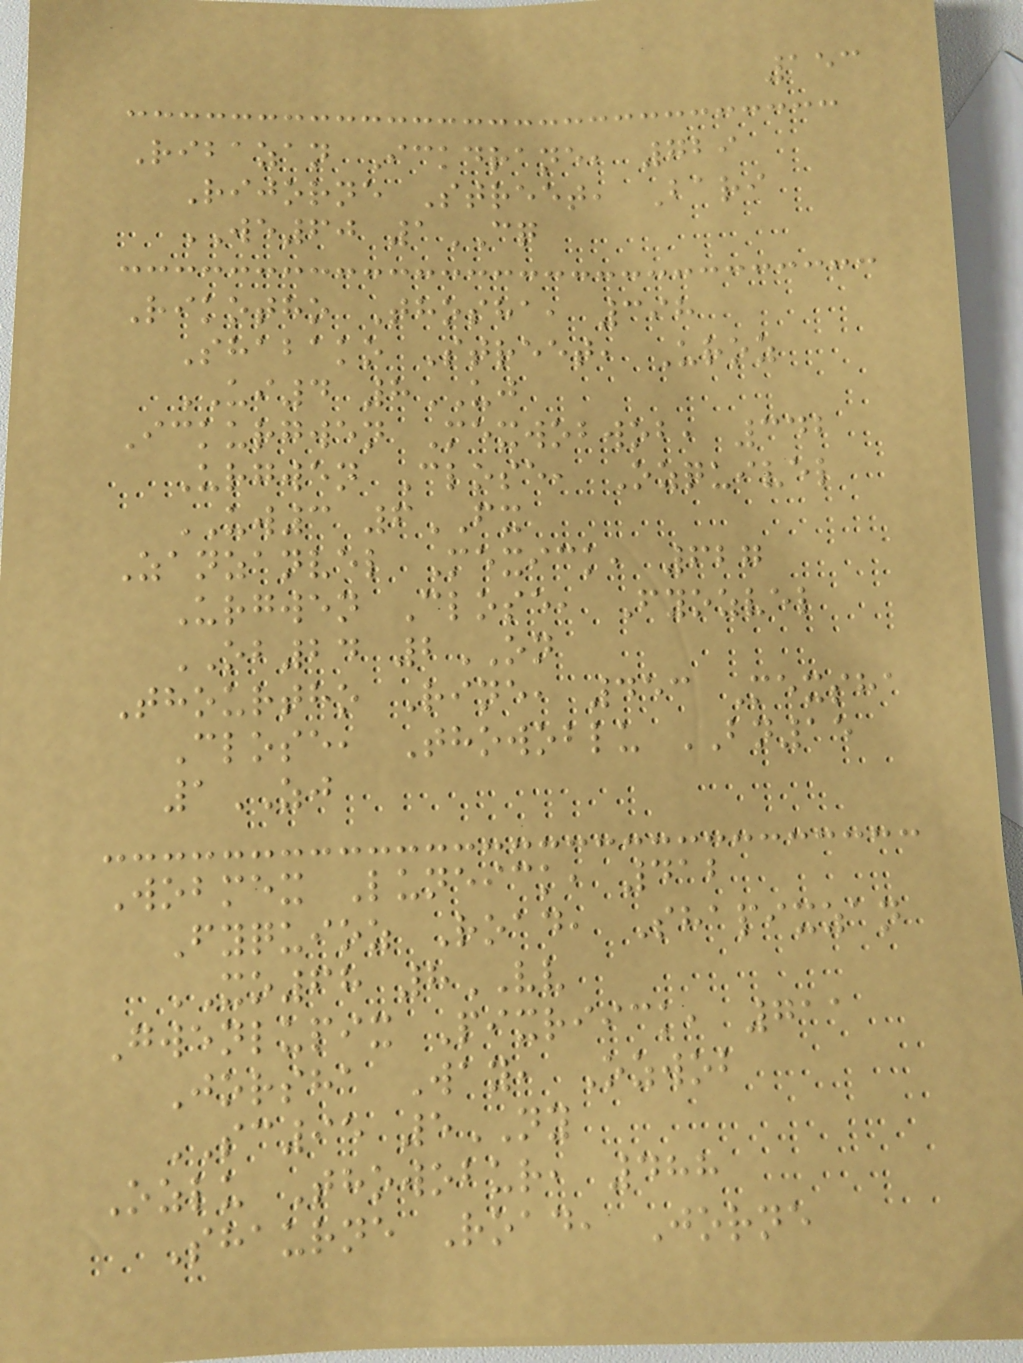153
Ribazan Ickdrane, 729
Rijorne Street, Bari
WE60 1CQ
Rikotho Thosha, 398
Shabako Street, Uroz
UI4 8UJ
Ickurgwen Mexwobwob, 342
Urgwen Close, Ozquivel
UW3 6FX
Zanzanvel Mexick, 627
Urgwen Close, Fyozvel
OB24 2ON
Thourtho Rine, 453 Mexsha
Close, Thowoblu BN15
1ZJ
Wobmex Luneick, 412
Fyquioz Road, Shapixzan
XO68 8VV
Gwenlupix Pixriick, 711
Jorsha Way, Ozwob
SC95 5NY
Ozlu Thowobur, 488
Shaurne Road, Jorne
